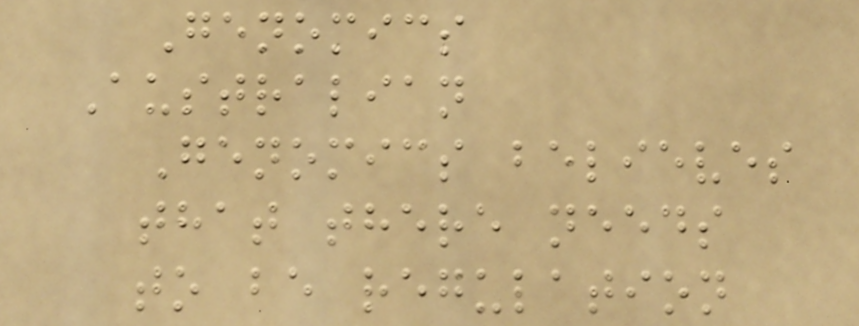Genomics
Australian
Genomics believes
that there needs
to be regulation
